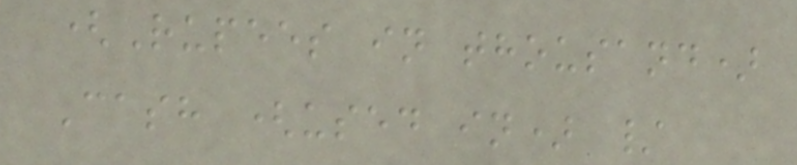(Rupees in thousand)
Cash (used in) /
